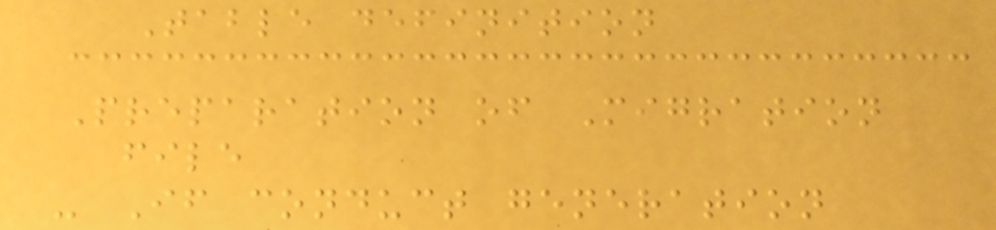Table definition
Preparation of Migration
file
- If conduct generation
